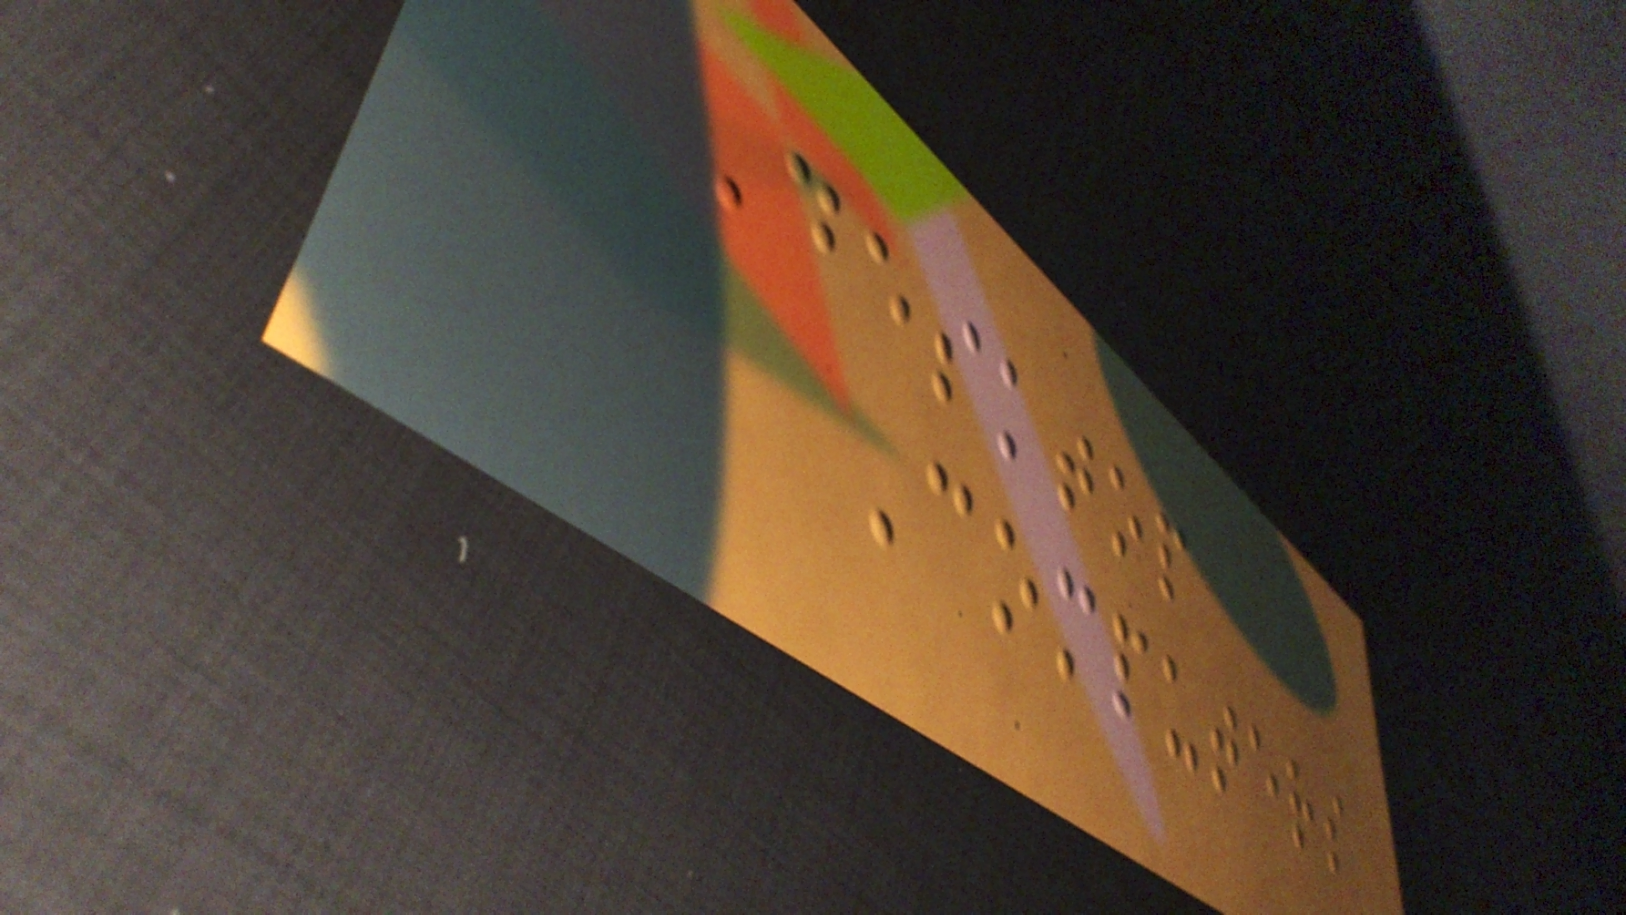Desktop
Computers
